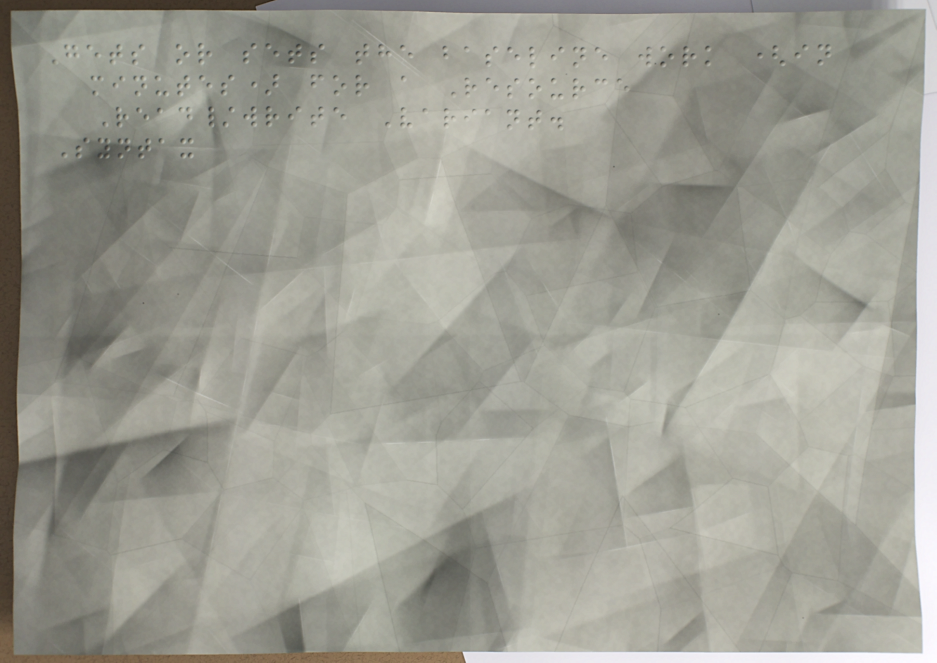Gets or sets the baseline work (in
minutes) for a Resource
Read/write Variant.
Syntax
